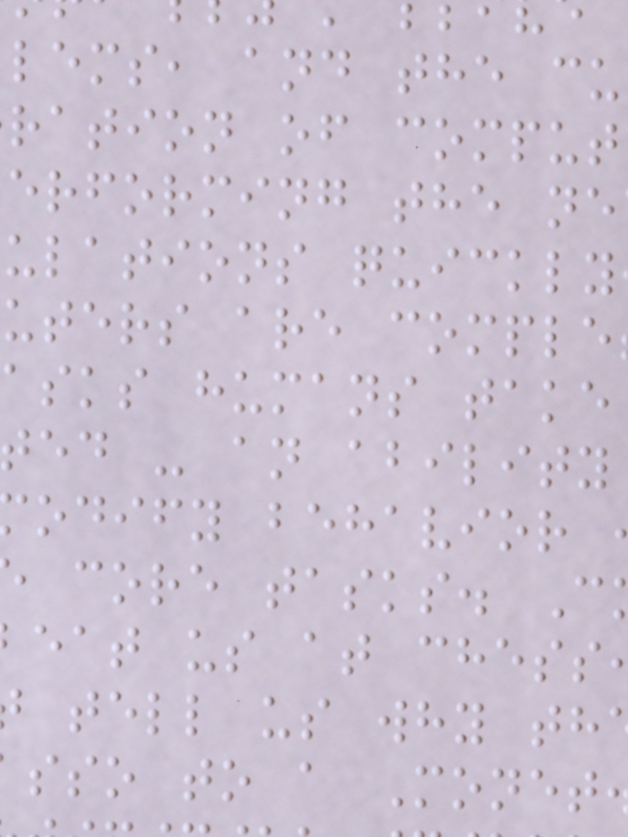lems, and the cu
ration of comput
erforming the ne
ulations quickly
uters are comple
asks humans take
ted - an ability
odify behavior
core tasks. C
eat us at chess
tell us why th
sso to a Monet
